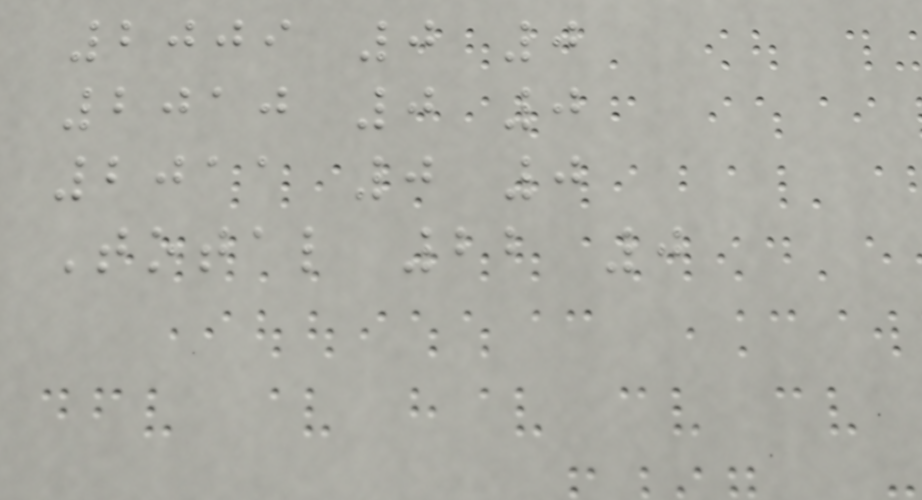2009 0 0
2010 0 0
2011 0 0
Total 22 0
